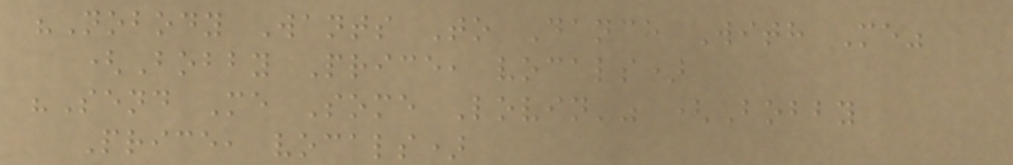"Nobody Wants To Dance With Me"
(Bobby Price, vocals)
"Send Me Some Lovin'" (Bobby
Price, vocals)
